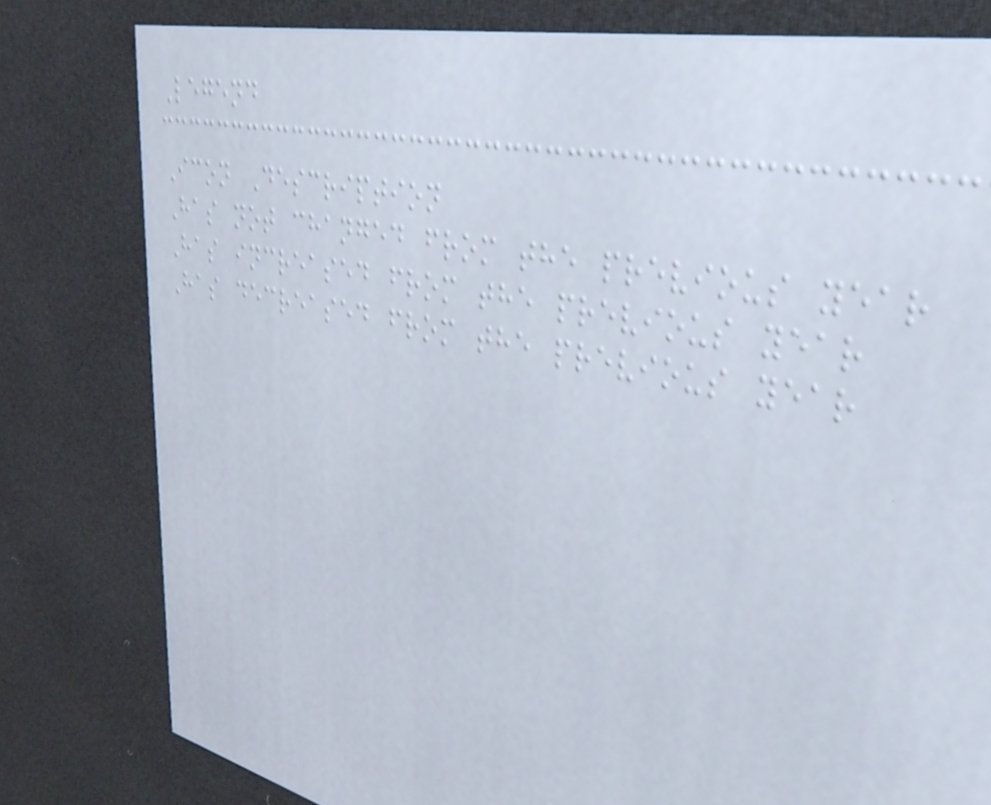Legend
Icon Description
Has not changed from the previous year
Has increased from the previous year
Has decreased from the previous year
